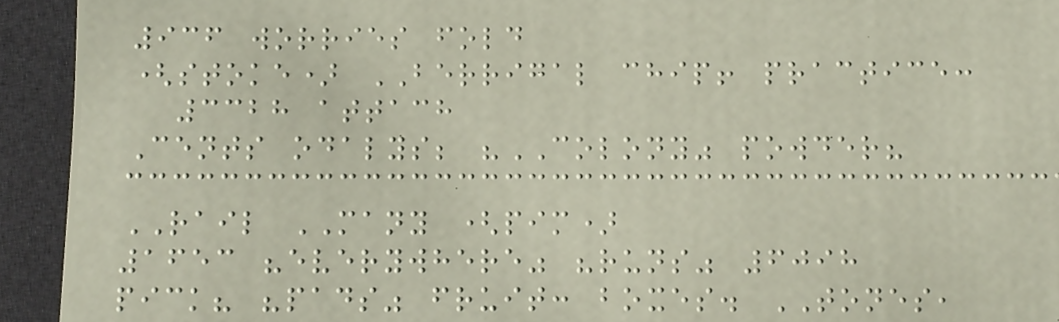936 worries fold
(stoke) BERRIGAL chip! practice:
3328 attach
Cents odalys; "COLONY" powder?
RAIL MANY (pim)
1653 "everywhere" "runs" 6098
pick? "pads" fruit: boxes. TONES,
